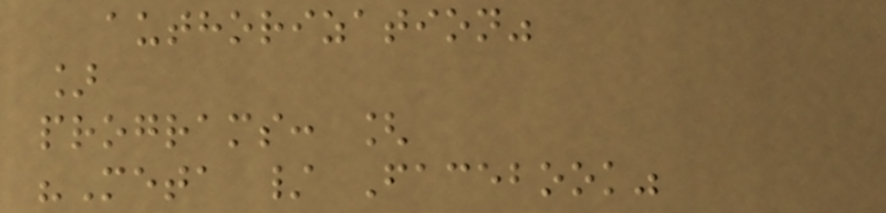authorization"
]
programs: [
"Meta / Facebook"
